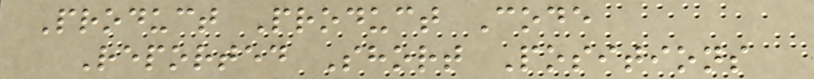Product Product Code
Reported Short Positions
